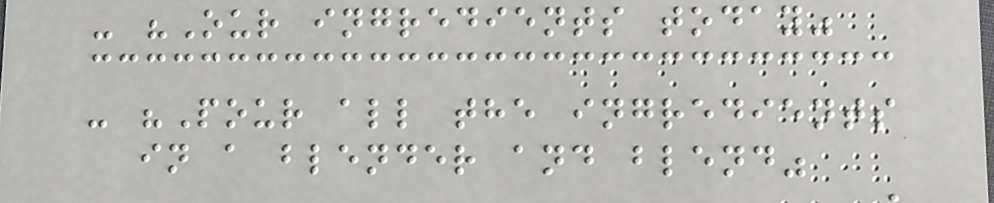- "Our ingredients today"
- "Pour all the ingredients
in a blender and blend"
